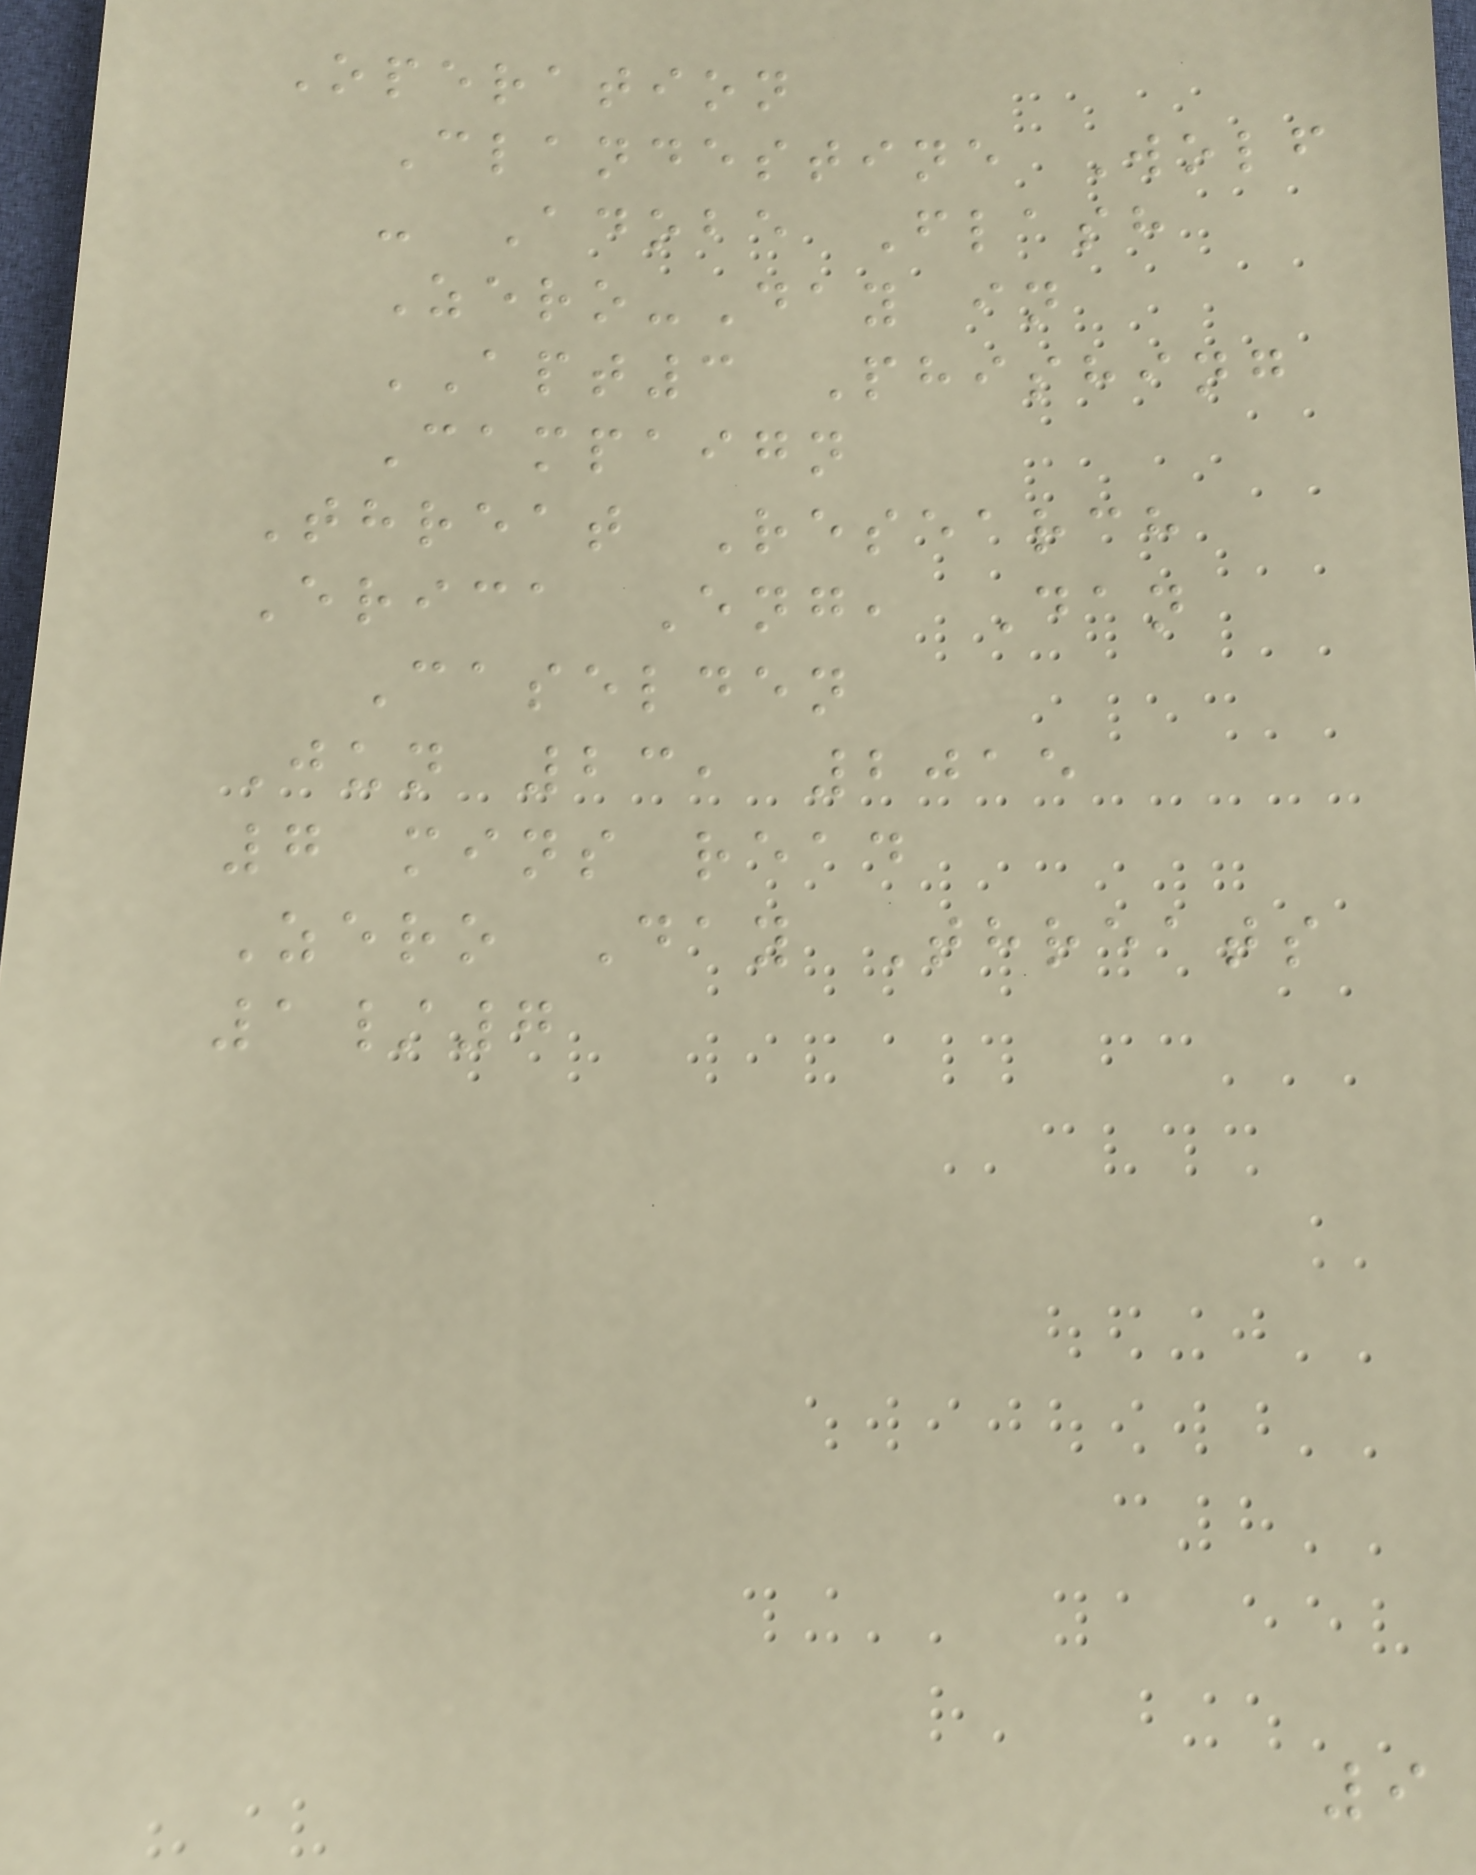Operation
Clandestine Wolf
- Adobe Flash
Zero-Day in
APT3 Phishing
Campaign
Threat Research
Erica Eng, Dan
Caselden
Jun 23, 2015
7 mins read
Zero Day Threats
1/7
9
